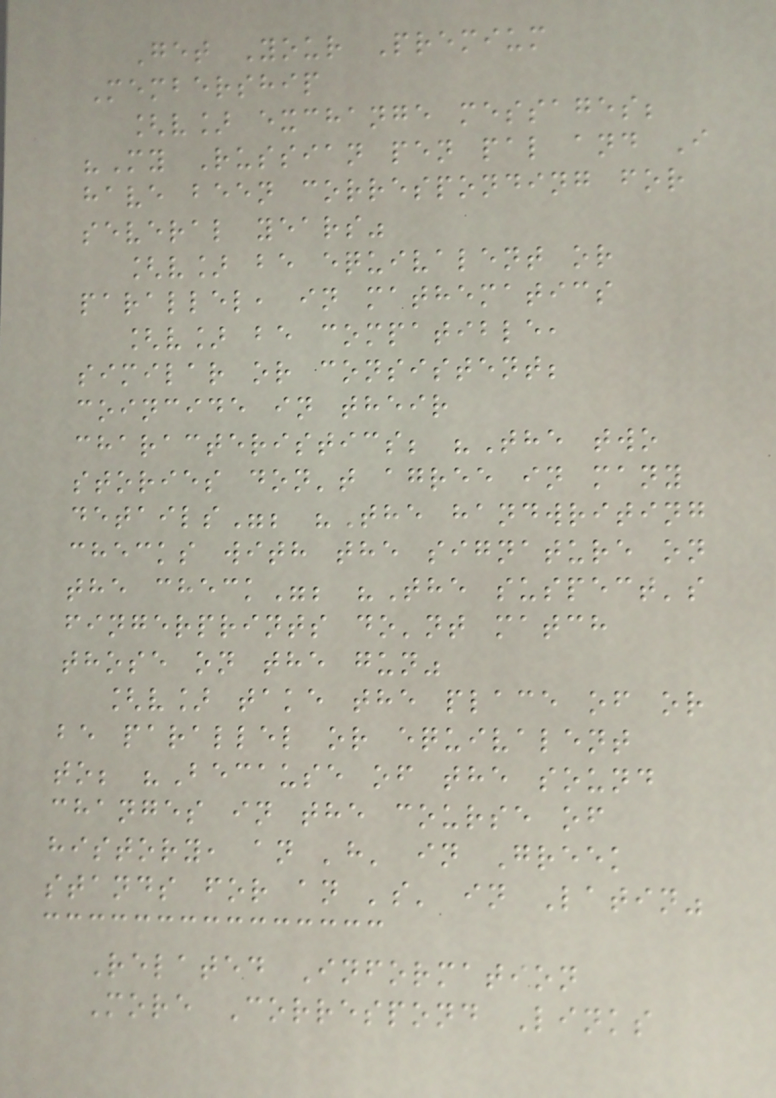Get Your Premium
Membership
[v] exchange messages;
"My Russian pen pal and I
have been corresponding for
several years"
[v] be equivalent or
parallel, in mathematics
[v] be compatible,
similar or consistent;
coincide in their
characteristics; "The two
stories don't agree in many
details"; "The handwriting
checks with the signature on
the check"; "The suspect's
fingerprints do'nt match
those on the gun"
[v] take the place of or
be parallel or equivalent
to; "Because of the sound
changes in the course of
history, an 'h' in Greek
stands for an 's' in Latin"
Related Information
More Correspond Links
